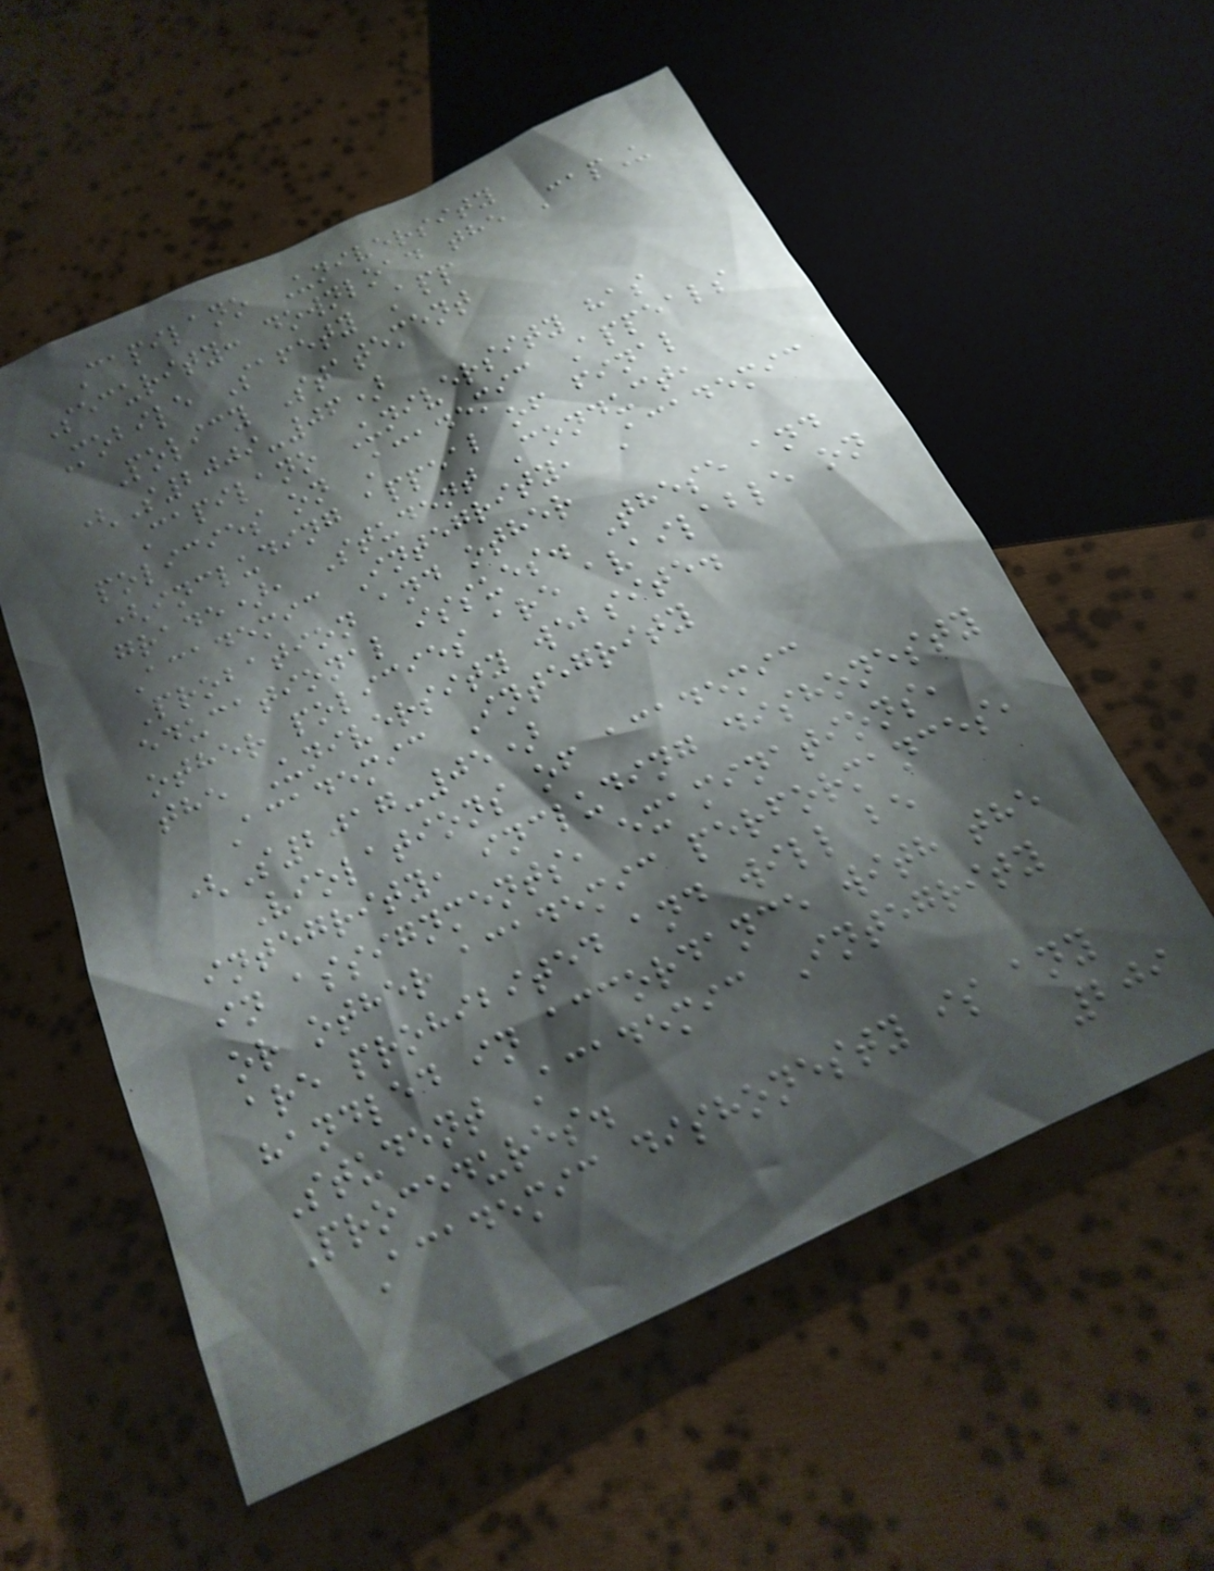Capilano University
Security: download the CapU
Mobile Safety App
Policy Statement
(S2009-06)
Capilano University has
policies on Academic Appeals
(including appeal of final
grade), Student Conduct,
Academic Integrity, Academic
Probation and other
educational issues. These and
other policies are available on
the University website.
Academic Integrity
(S2017-05)
Violations of academic
integrity, including dishonesty
in assignments, examinations,
or other academic performances,
are prohibited and will be
handled in accordance with the
Student Academic Integrity
Procedures.
Academic dishonesty is any
209
